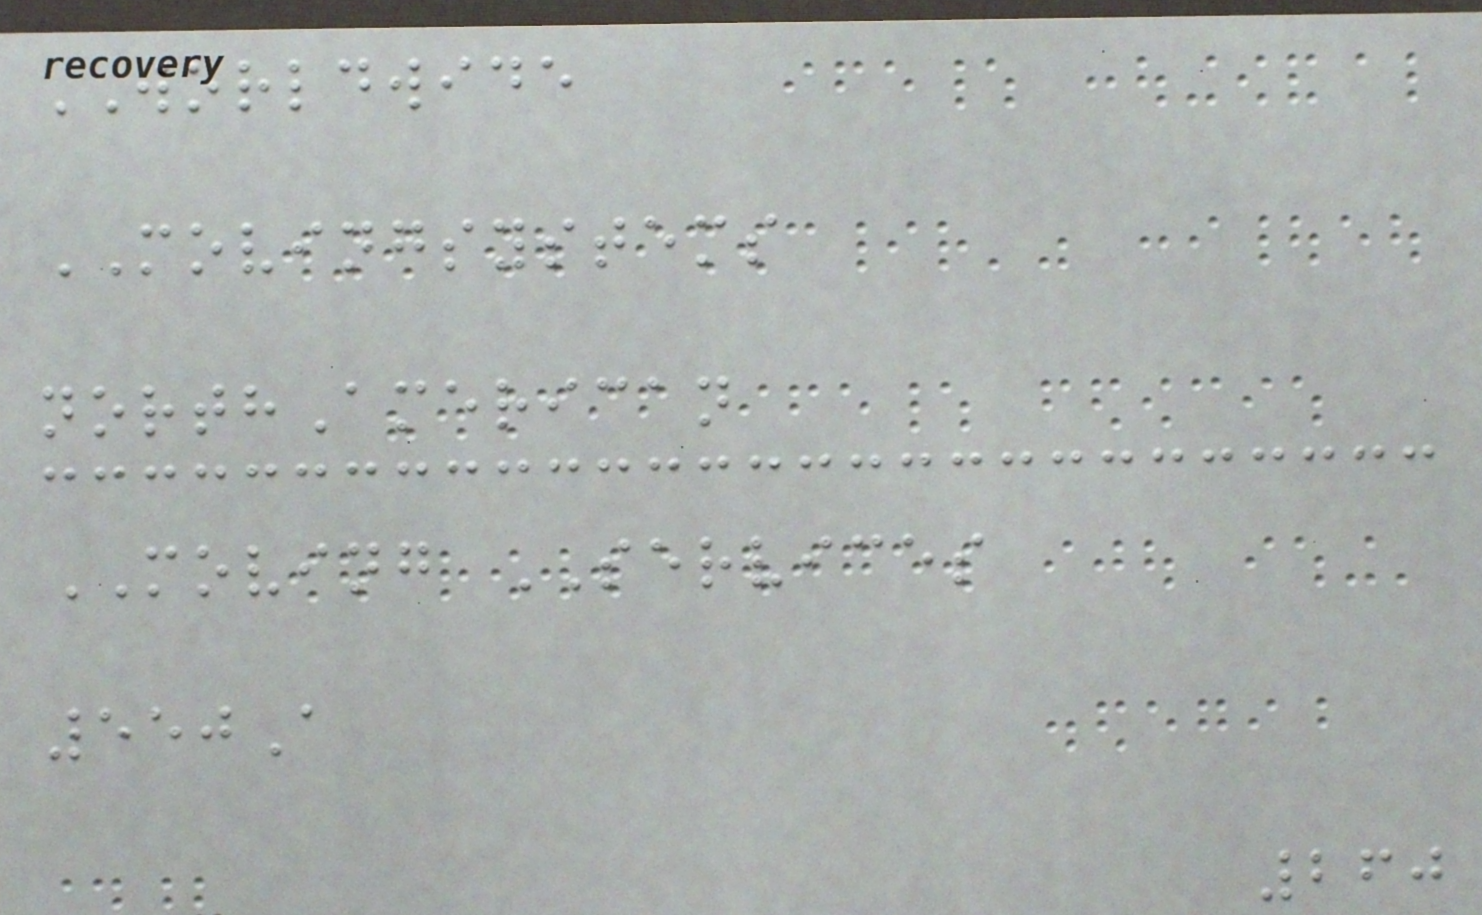WORLDWIDE
MOVINGSYSTEMS
northAmerican
MOVING SERVICES
550A
260
